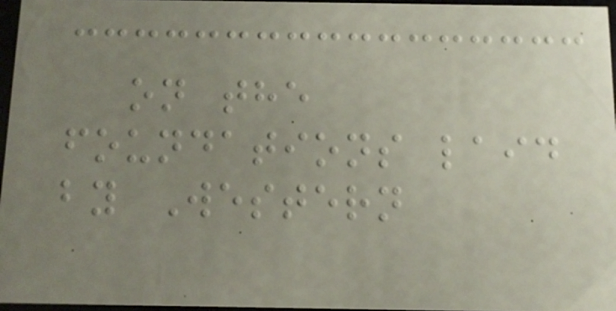on the
foundations laid
by Western
